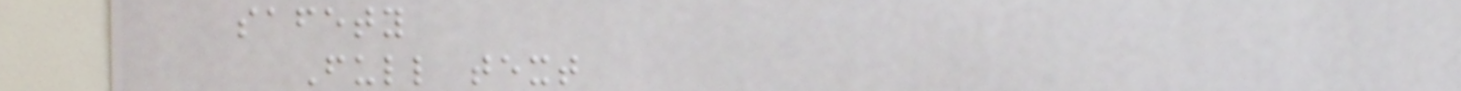safety
Full text
